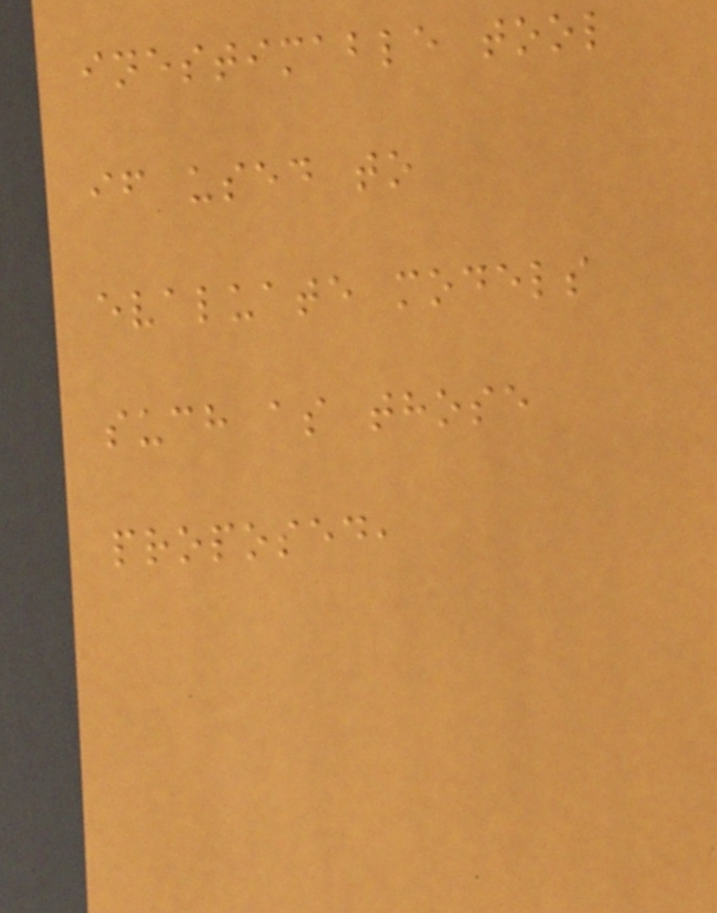inestimable tool
if used to
evaluate models
such as those
proposed,
